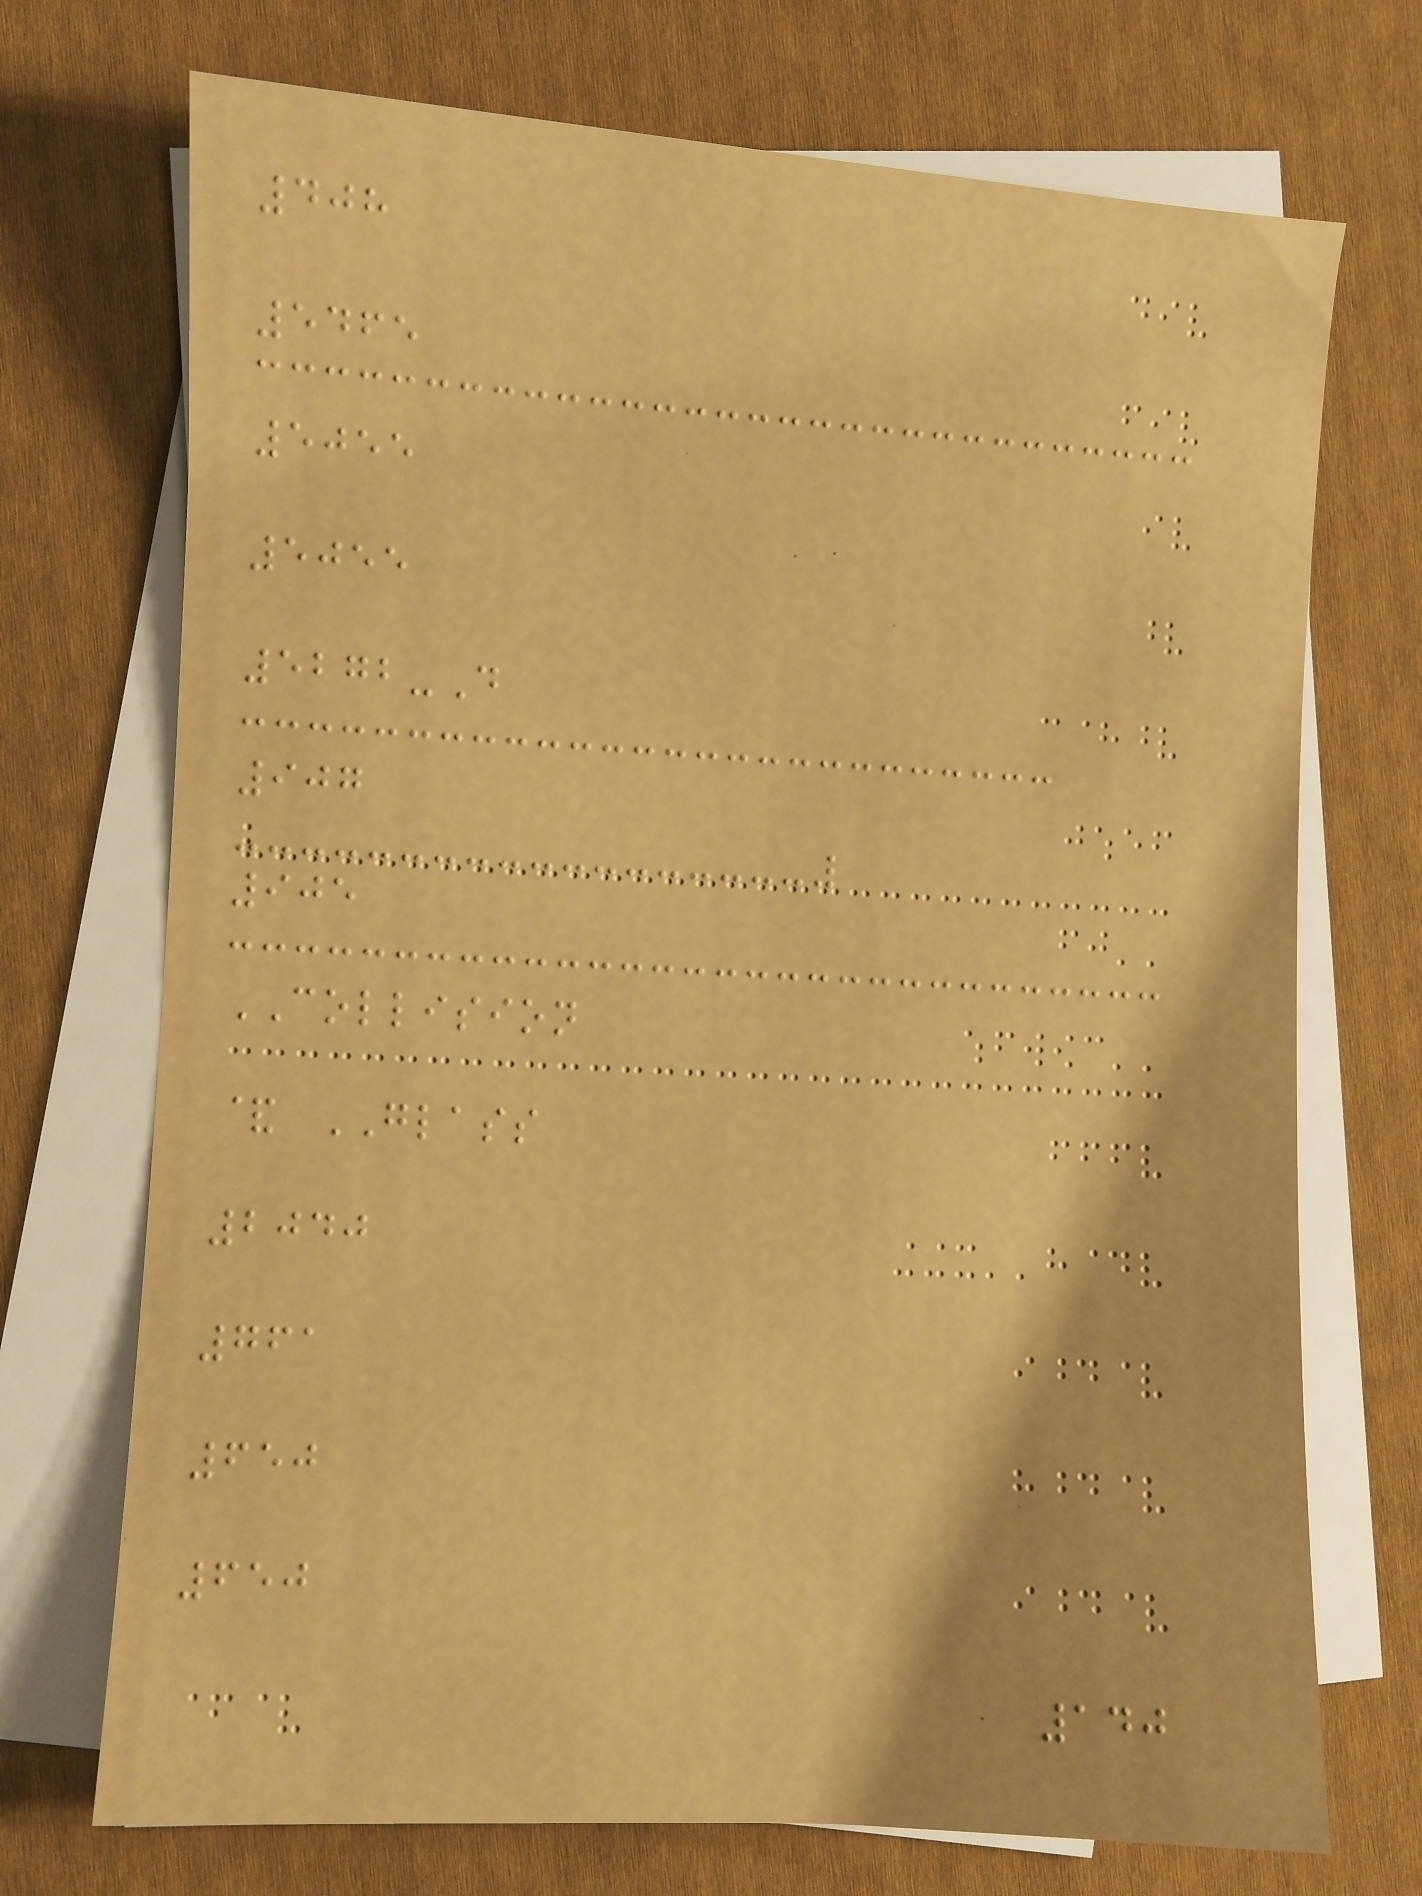408
5465
5055
5055
5272-D
907
905
COLLISION
& GLASS
2040
761
650
650
140
